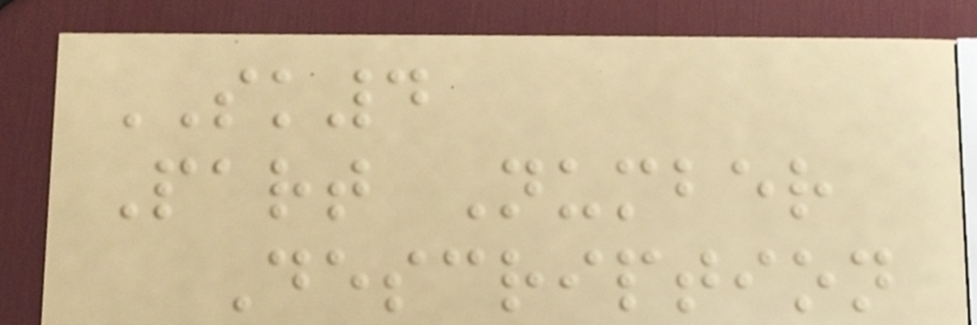SK4
Part Number
Description
